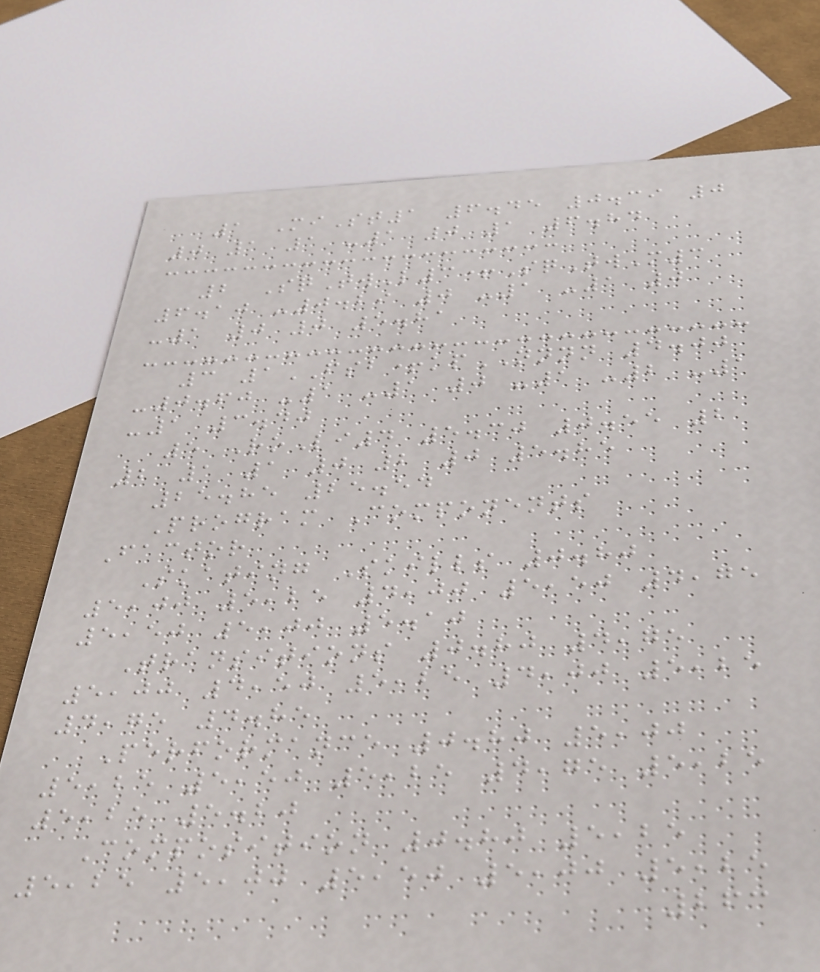1 MiSt1 6.45 0.39 0
0 1 1 -1 0 1 6.84
2 SqTwL3+SqTwM3
6.10 -0.29 0 -1 -1 0
-1 0 0 5.81
3 1FSB+kpNNNN 4.00
-0.60 -1 -1 0 -1 -2 -1
-1 3.40
5 RoLi4 5.30 0.55 2
2 1 1 0 2 0 5.85
25.85 25.54
Program Components
Factor
Skating Skills 0.80
5,00 5,25 4,00 5,50 4,75
5,50 5,00 5.10
Transitions 0.80 4,75
5,00 4,50 5,25 4,00 5,25
4,75 4.85
Performance 0.80 5,00
5,25 5,50 5,25 4,75 5,25
5,25 5.20
Composition 0.80 5,25
5,25 5,00 5,50 5,00 5,25
263
